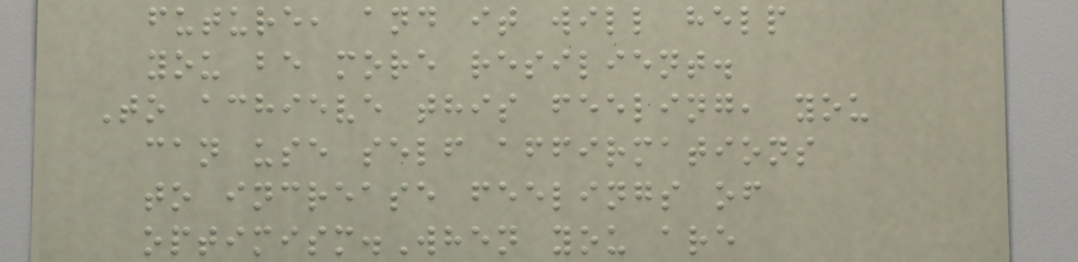future, and it will help
you be more resilient.
To achieve this feeling, you
can use self affirmations
to increase feelings of
optimism.When you are
